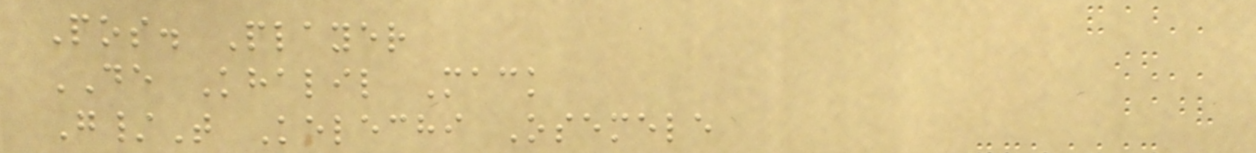Pos. Player
DE Khalil Mack
G/T Kelechi Osemele
